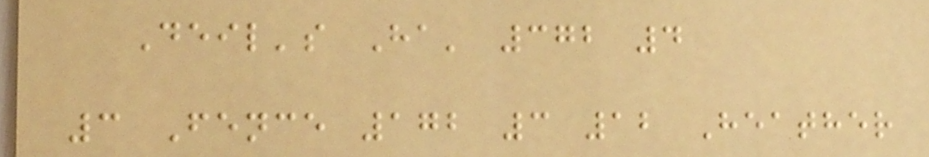Deil's Ha' 372 4
3 Fence 172 3 12 Heather
